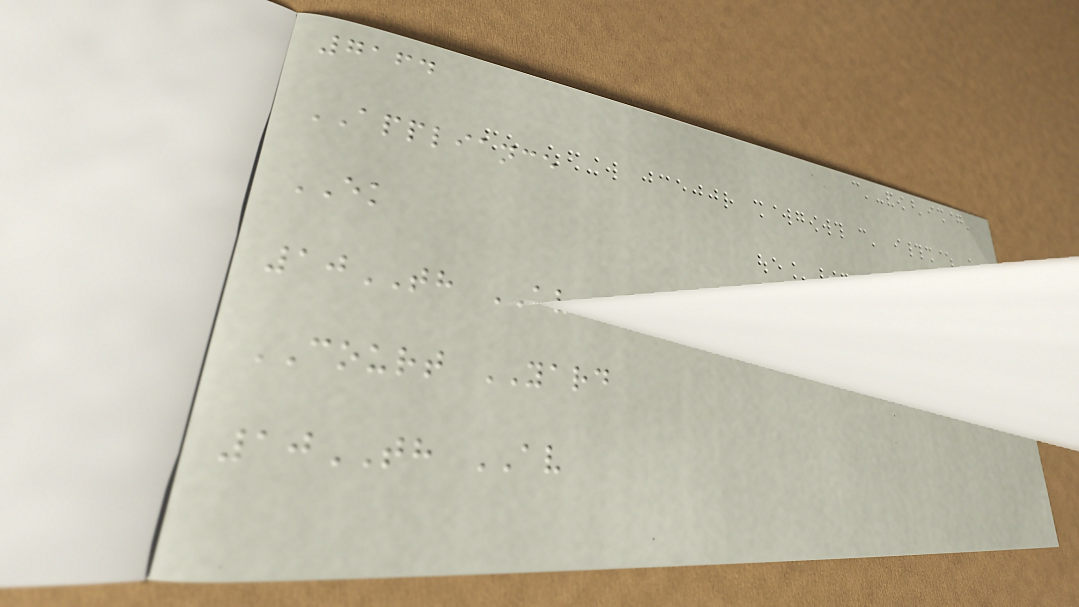7164
APPLIANCE
EK
10TH AV
COURT YARD
10TH AV
